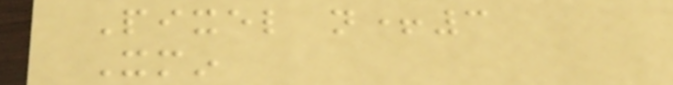Pixel n+3
Xmin
